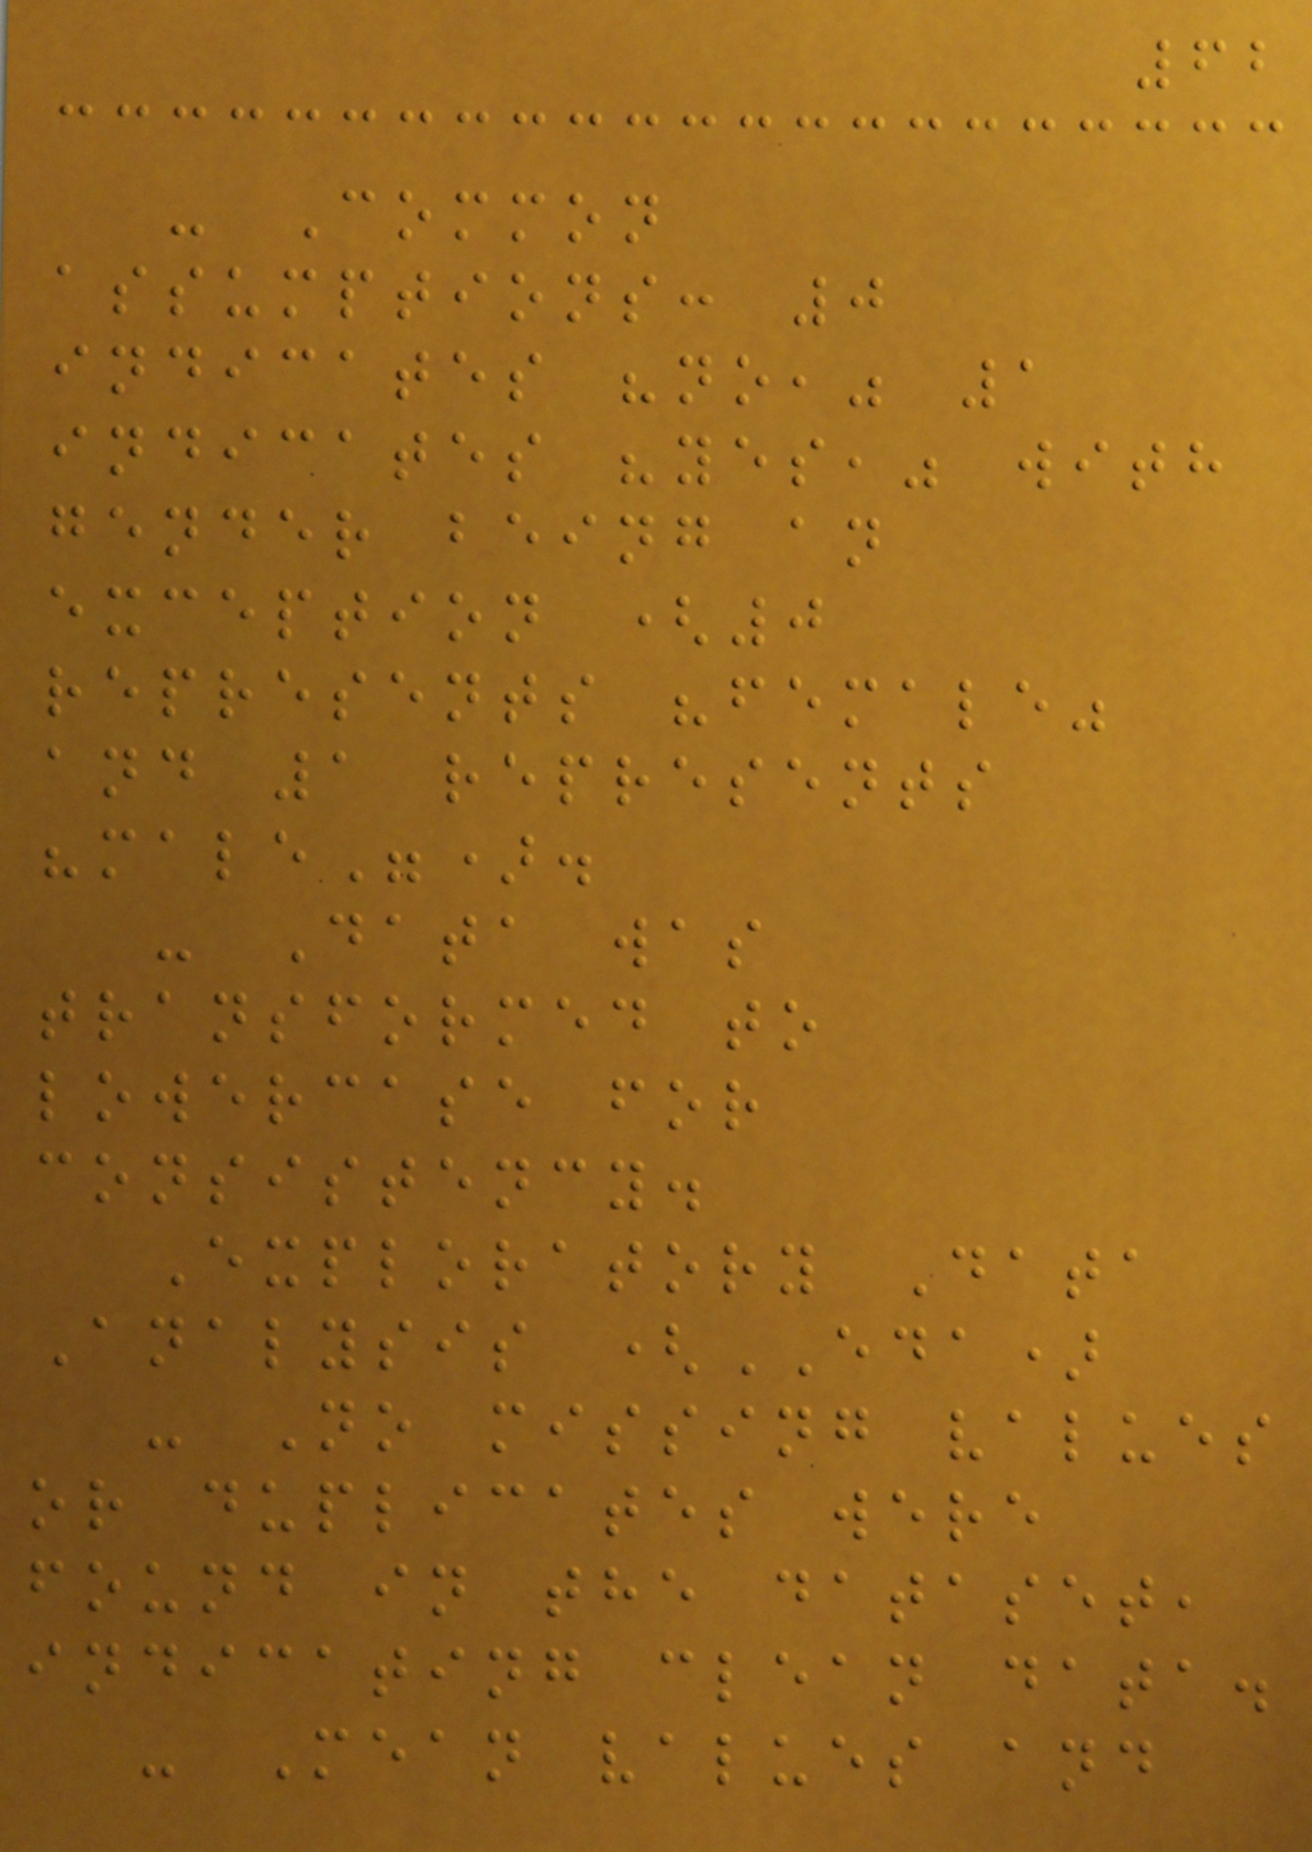62
- Common
assumptions: 0
indicates "no," 1
indicates "yes," with
gender being an
exception (0
represents "female"
and 1 represents
"male").
- Data was
transformed to
lowercase for
consistency.
Exploratory Data
Analysis (EDA)
- No missing values
or duplicates were
found in the dataset,
indicating clean data.
- Mean values and
